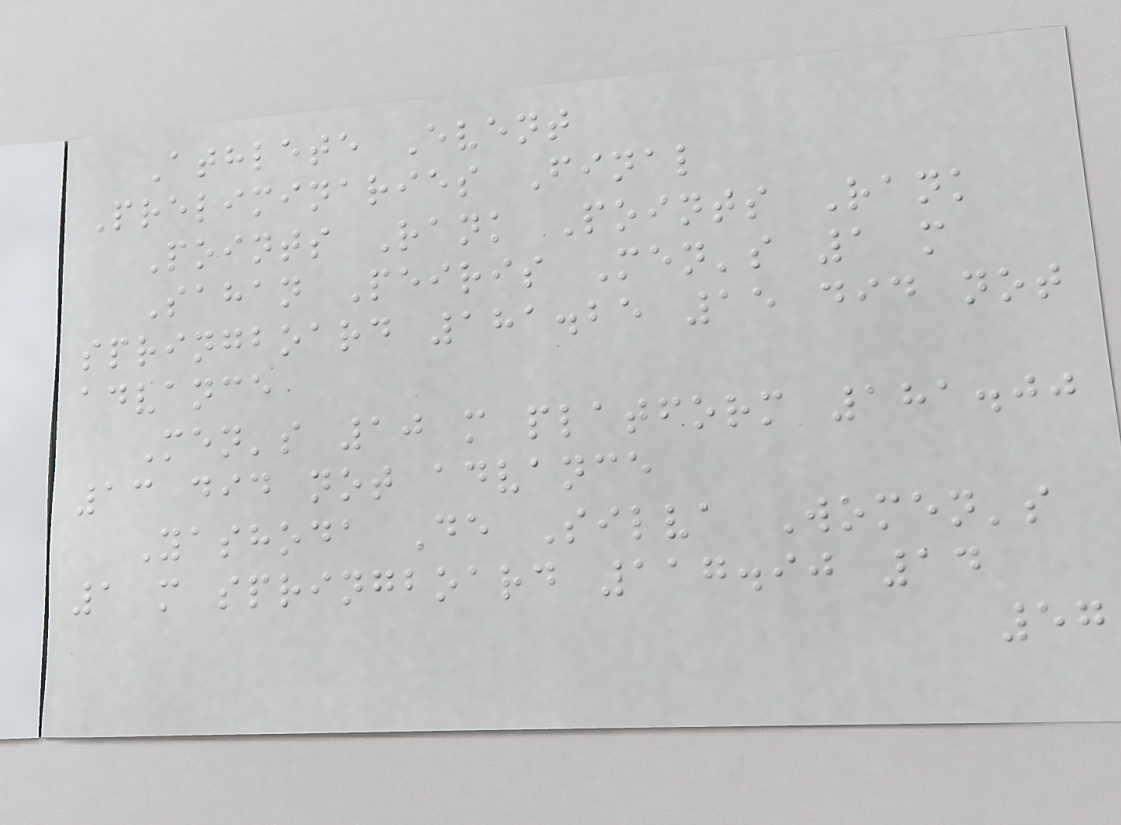Athlete Event
Preliminaries Final
Points Rank Points Rank
Sahan Peiris Men's 1 m
springboard 181.25 15 did not
advance
Men's 10 m platform 181.00
13 did not advance
Yashoda De Silva Women's
1 m springboard 117.90 14
57
